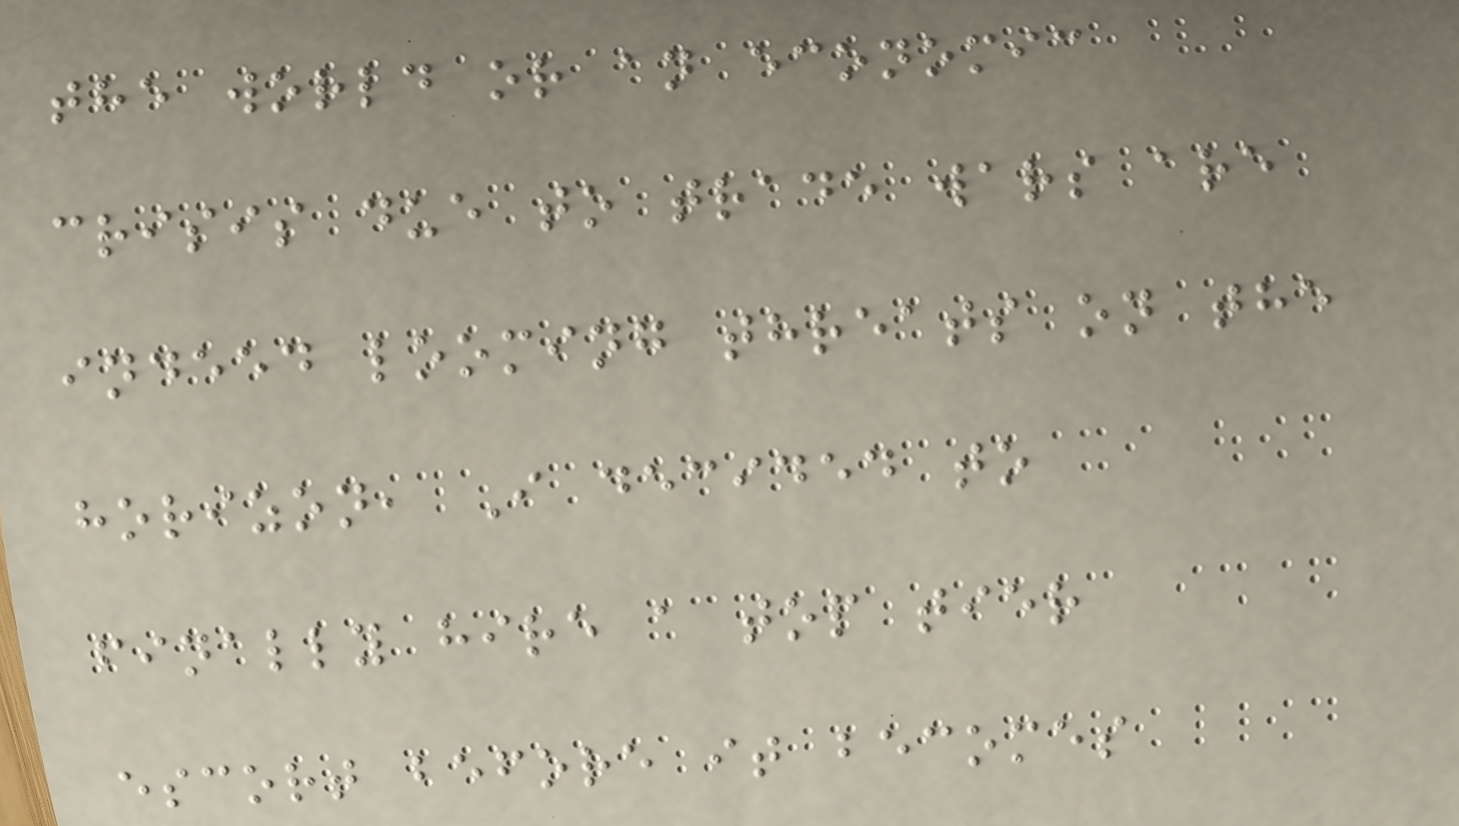the world or an economic
crisis due to trade wars are
indeed looming threats on the
horizon, I decided to
finally hire a top tier
escort before it becomes
